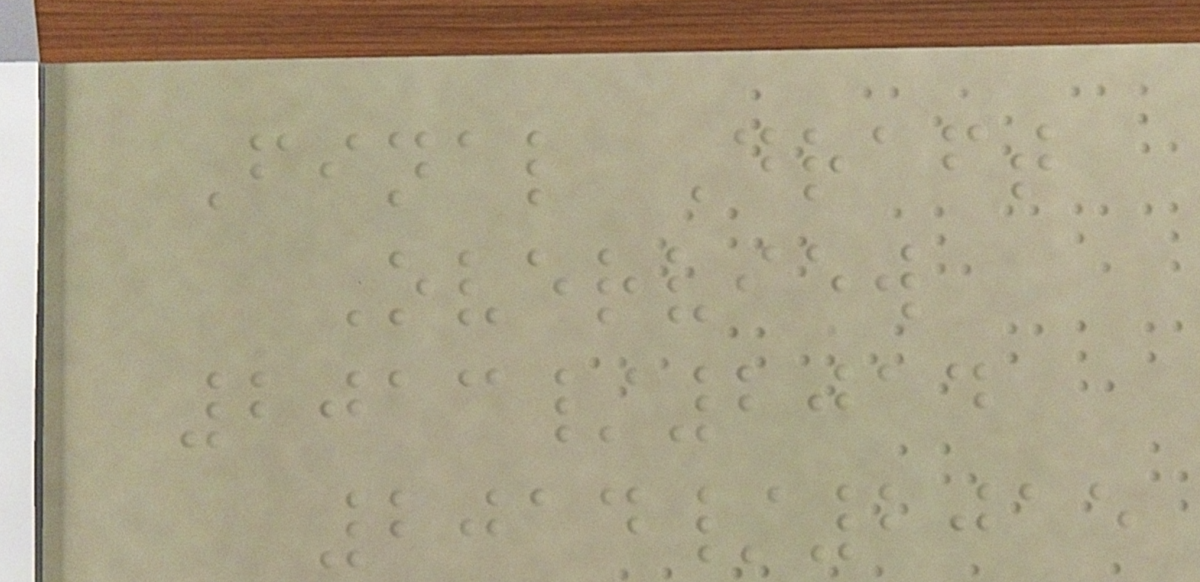Final Draft
Overview
2013/2014
2014/2015
